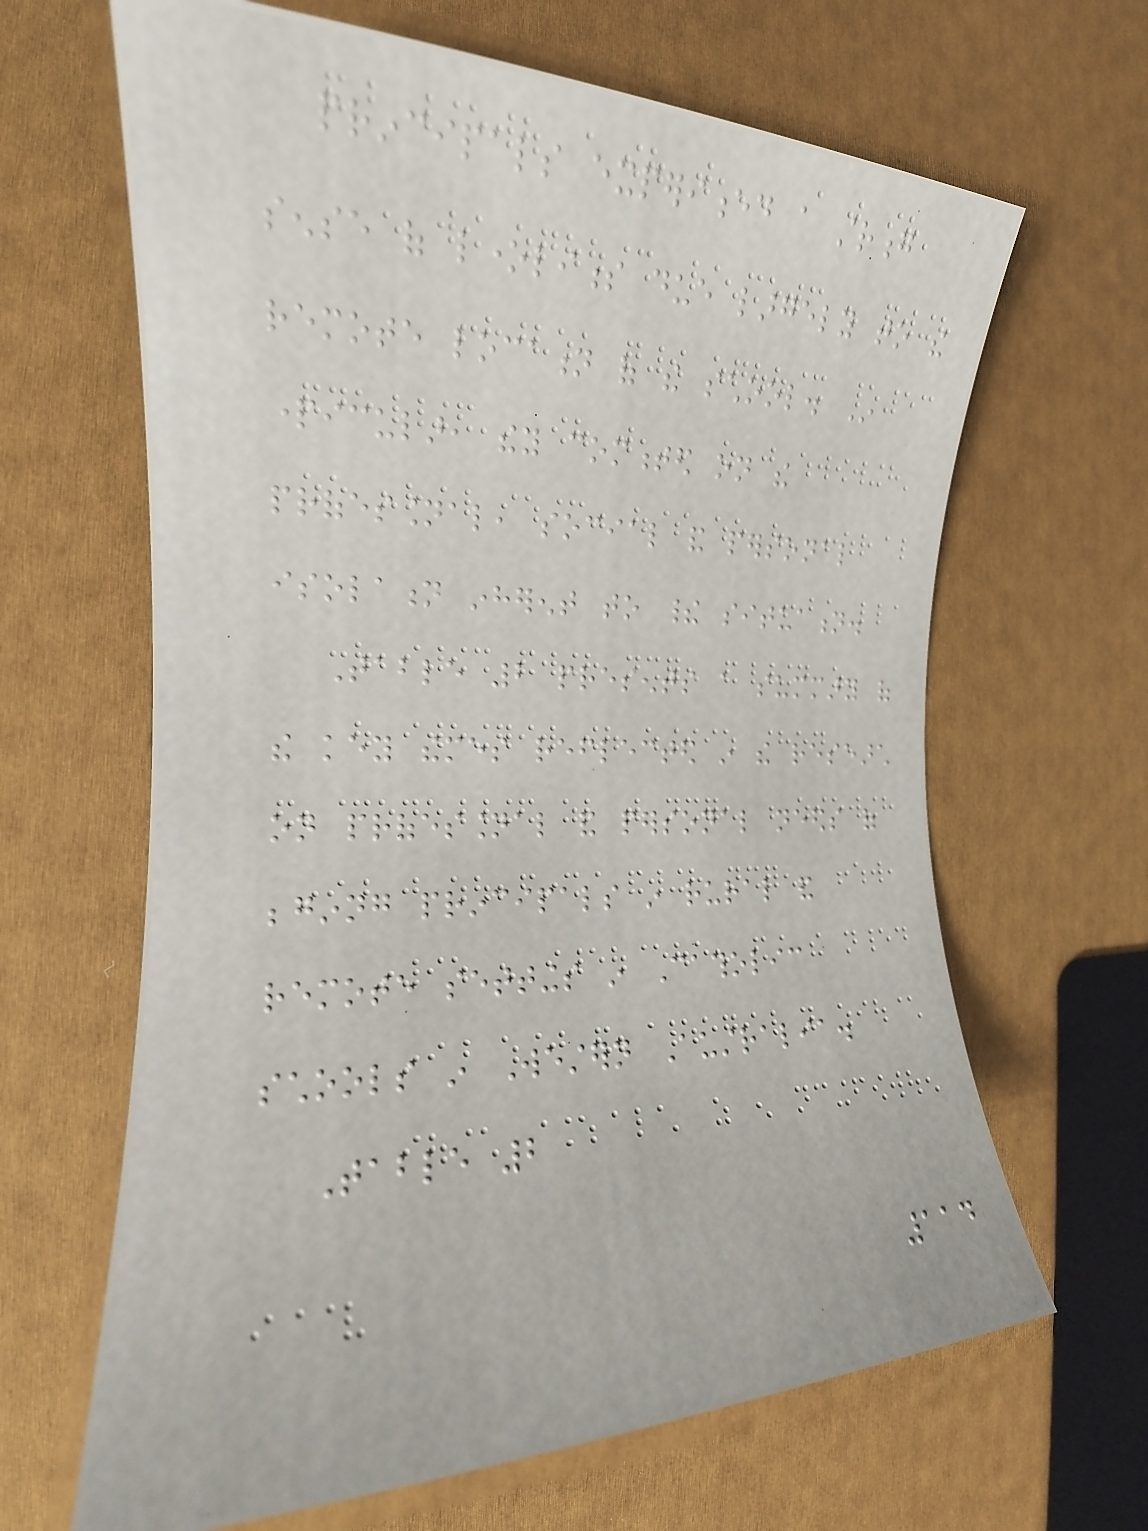principals experienced a strong
sense of loneliness due largely to the
remote location of the school. In
particular, they commented on the
professional, social and personal
isolation inherent to their situation.
Table 2 presents a summary of
the key themes reflected in the research
on professional and personal needs of
beginng principals in rural and
remote settings in Catholic
schools in Western Australia.
Table 2
114
